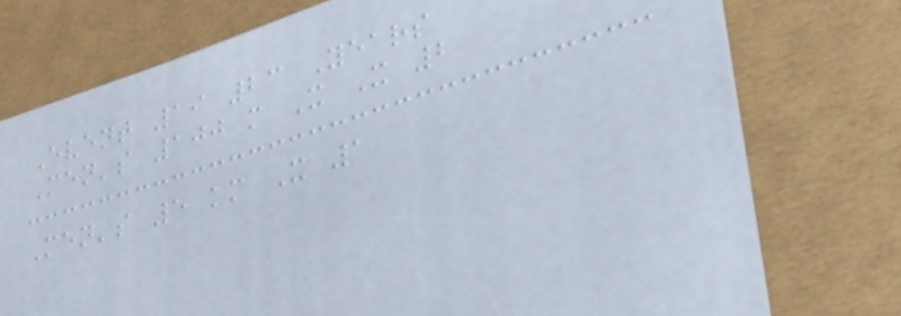Event 19 23 Years
Men's 100 m X X 2
Men's 5 km X 1
